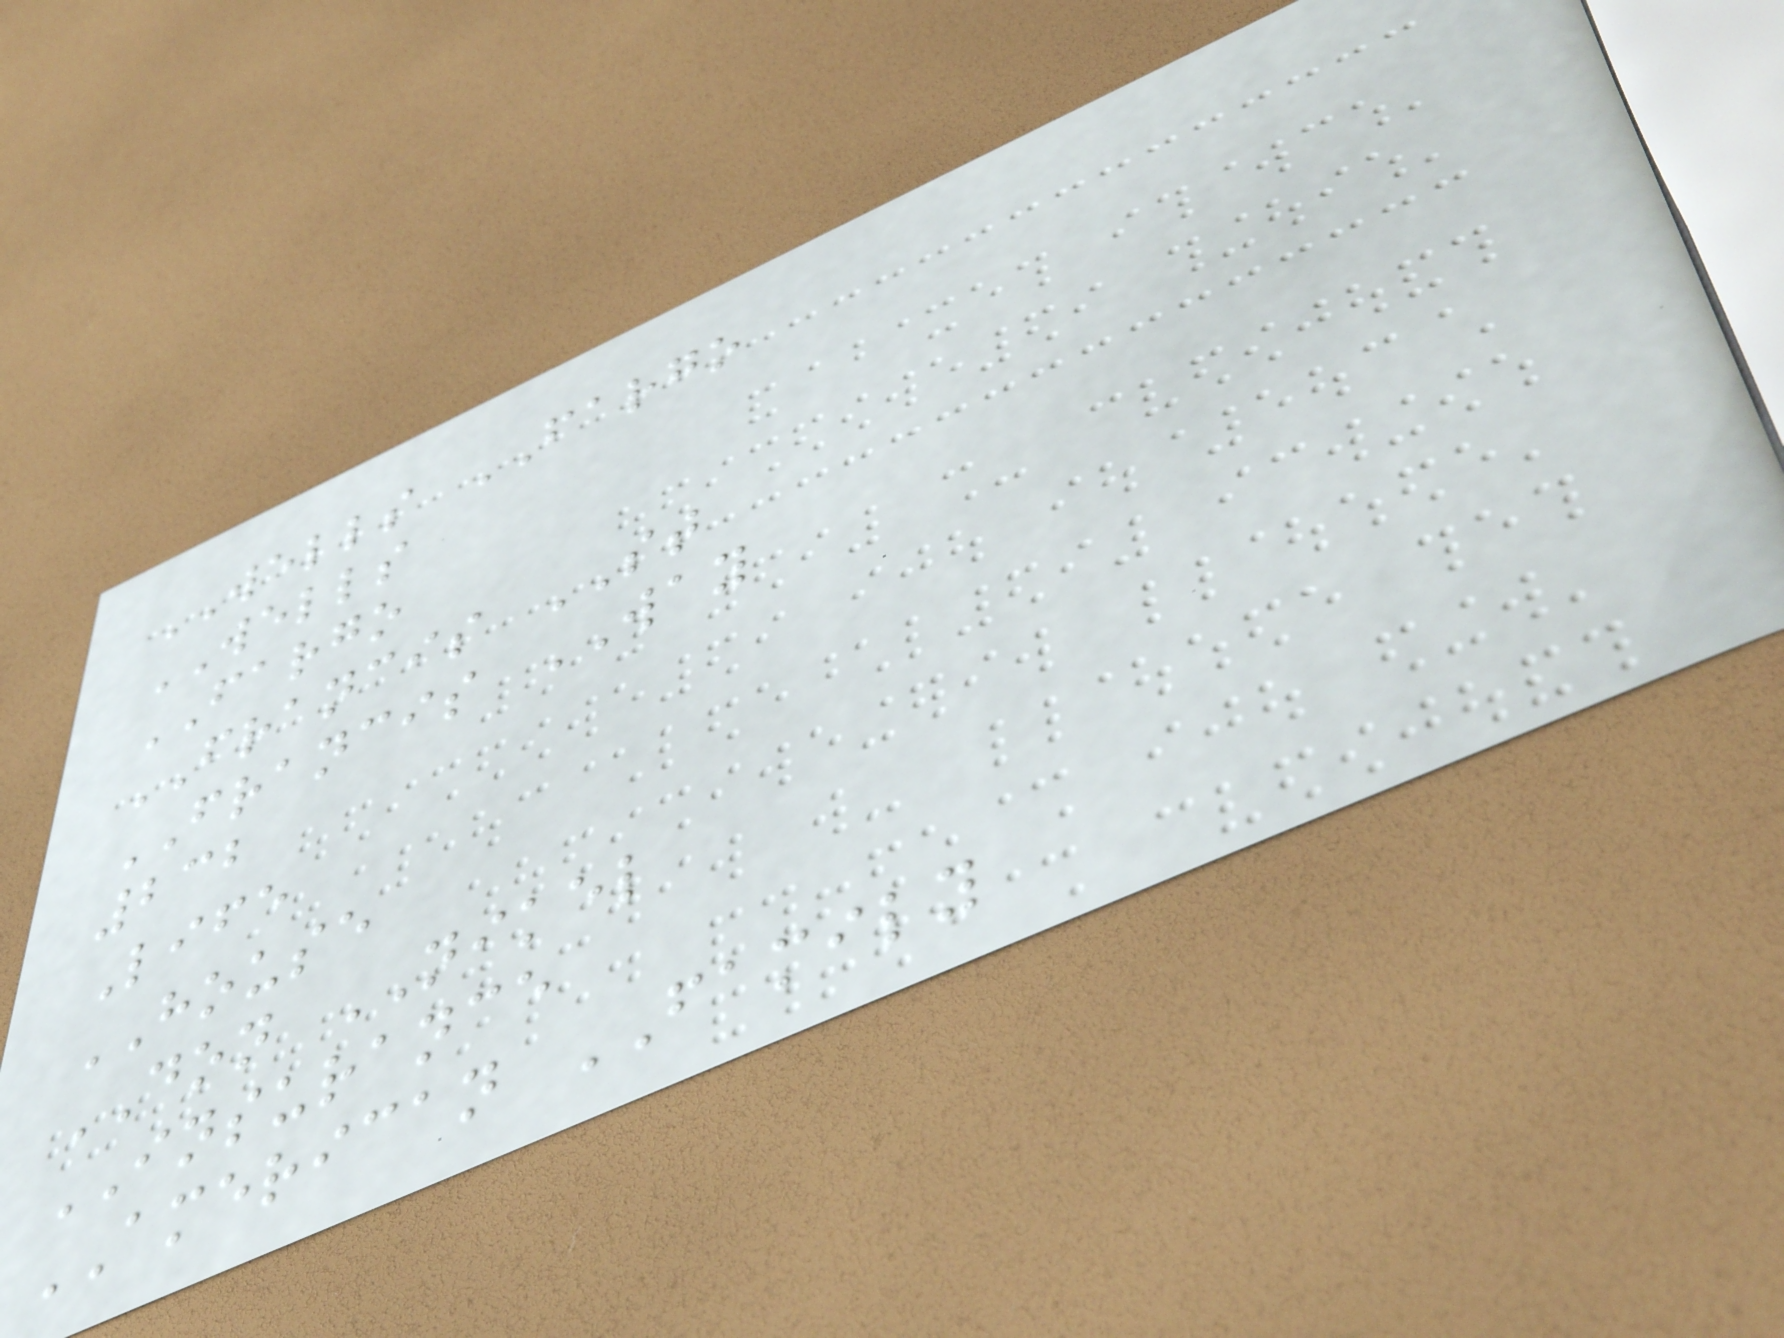WELLS FARGO
WELLS
FARGO
FRANCIS ST
FRANCIS WAY
232
Life
HOUSE
DON NIKEL
INSURANCE
AMERICAN FAMILY
